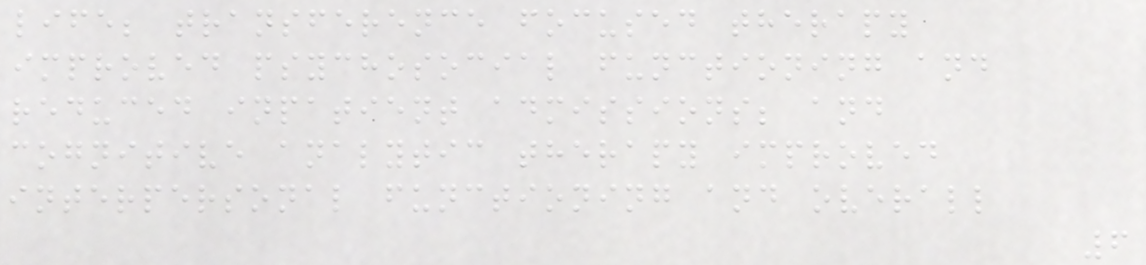life; transference focused therapy
improved psychosocial functioning and
reduced inpatient admissions; and
cognitive analytic therapy improved
interpersonal functioning and overall
6
